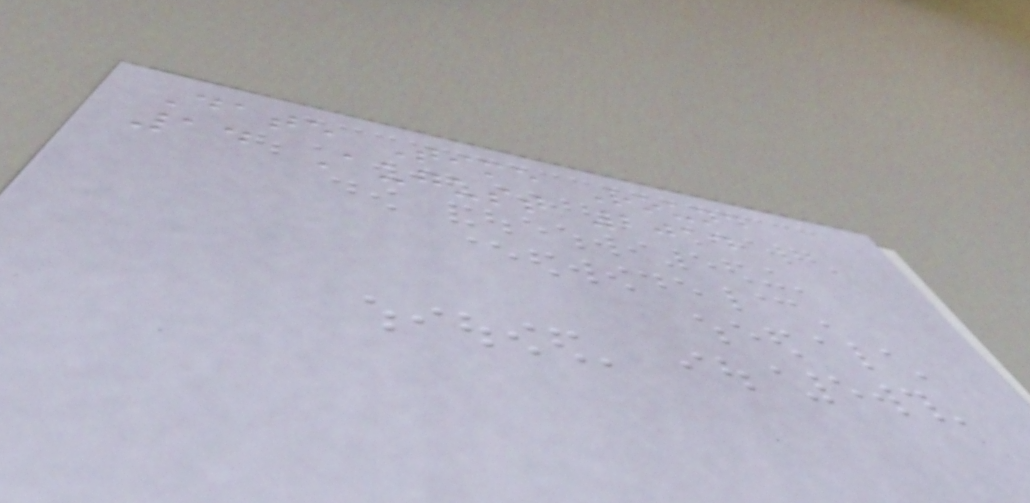Date Time Round
14 August 2014
